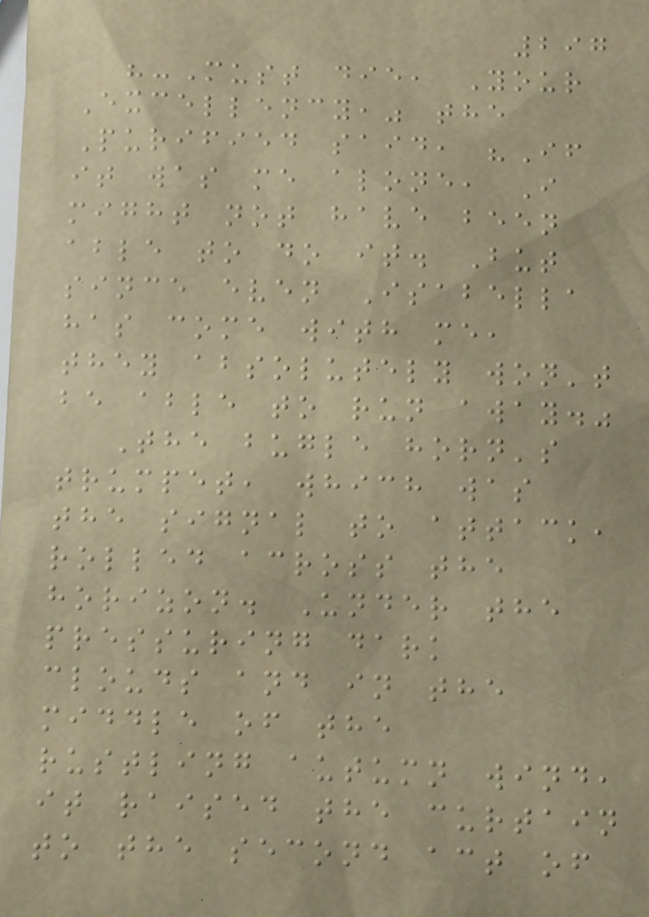297
"-Must die, Your
Excellency," the
Purified said, "If
it was me alone, I
might not have been
able to do it. But
since even Isabella
has come with me,
they absolutely won't
be able to run away."
The bugle horn's
trumpet, which was
the signal to attack,
rolled across the
horizon. Under the
pressuring dark
clouds and in the
middle of the
rustling autumn wind,
it raised the curtain
to the second act of
